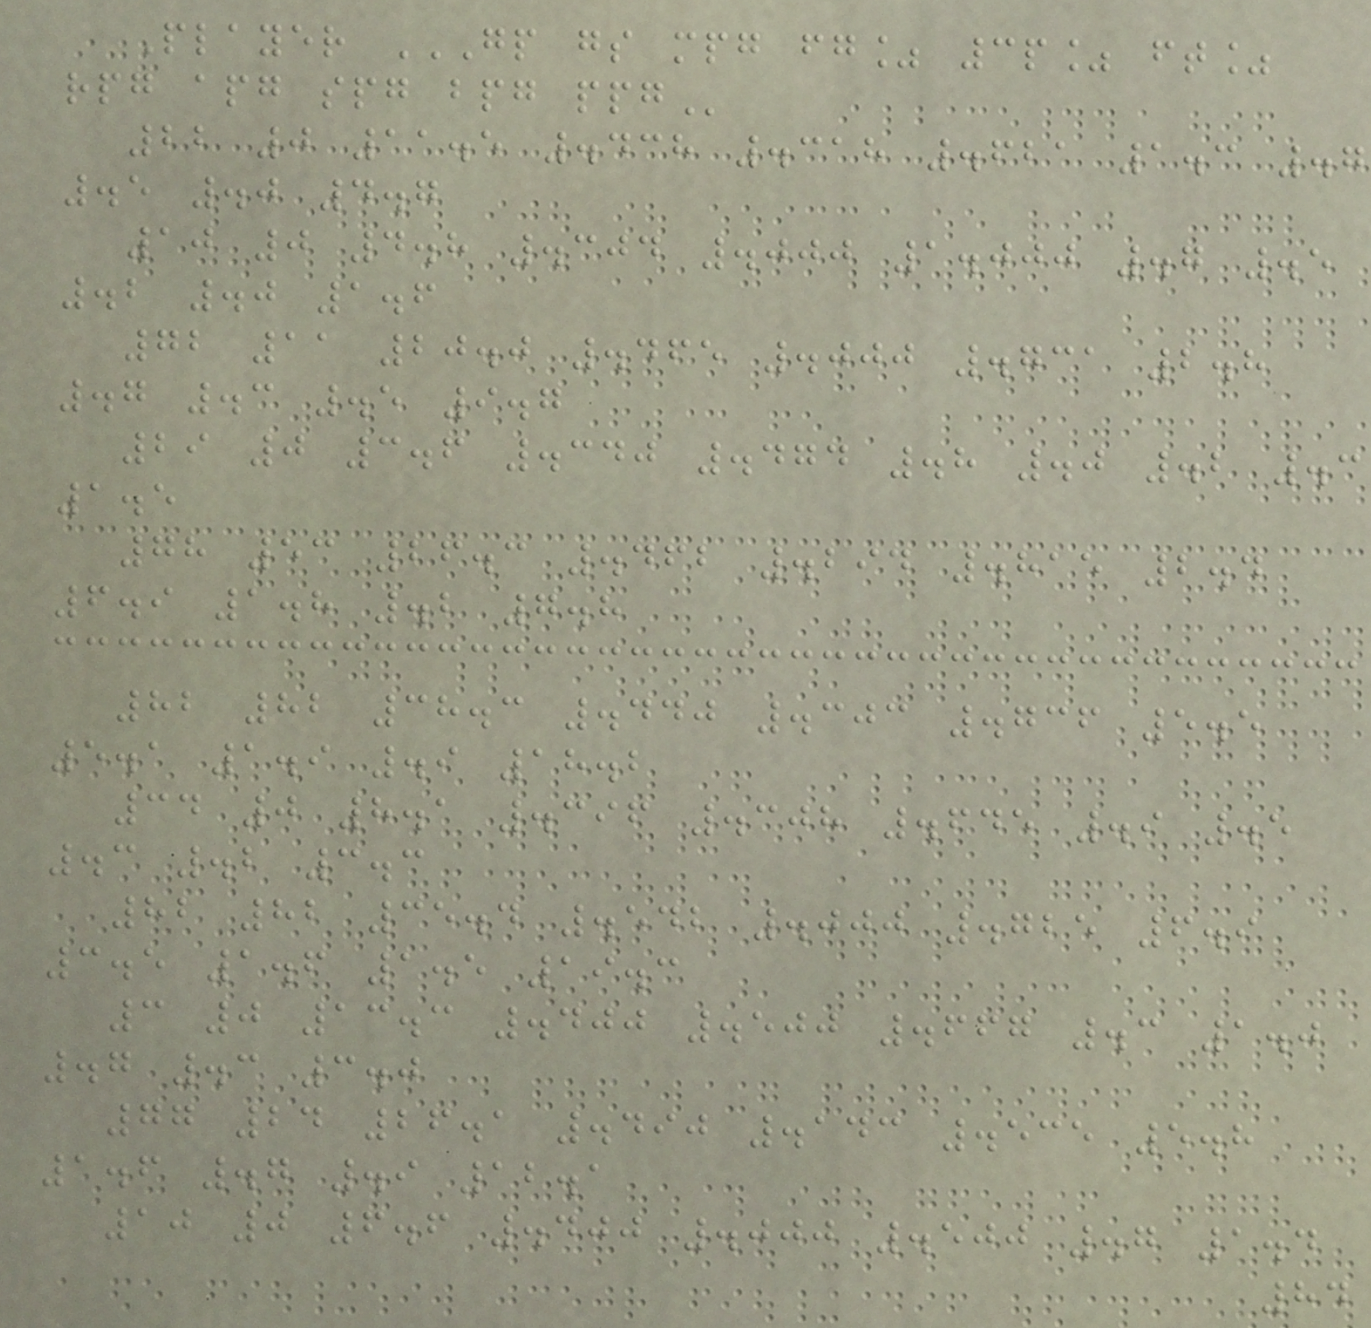Player GP GS MPG FG% 3P% FT%
RPG APG SPG BPG PPG
22 0 11.5 .438 .318 .621 1.3 .7
.5 .0 4.7
10 0 4.8 .304 .000 1.000 .7 .5
.2 .0 1.6
72 11 20.0 .465 .000 .731 2.8
.7 .3 .5 9.7
29 0 3.6 .340 .474 .8 .0 .2 .3
1.5
78 53 26.3 .462 .294 .815 2.4
6.9 1.8 .2 7.8
82 82 38.3 .440 .303 .736 5.5
5.1 1.9 .9 18.2
34 0 8.1 .396 .308 .645 .9 .5
.3 .2 3.3
82 82 35.4 .542 .000 .725 6.9
3.5 1.6 1.5 19.3
3 0 13.3 .400 .500 .667 .3 1.0
.7 .3 3.0
77 24 26.1 .490 .143 .535 5.8
1.6 .7 .9 12.1
10 0 6.6 .400 .000 .500 .7 1.4
84
